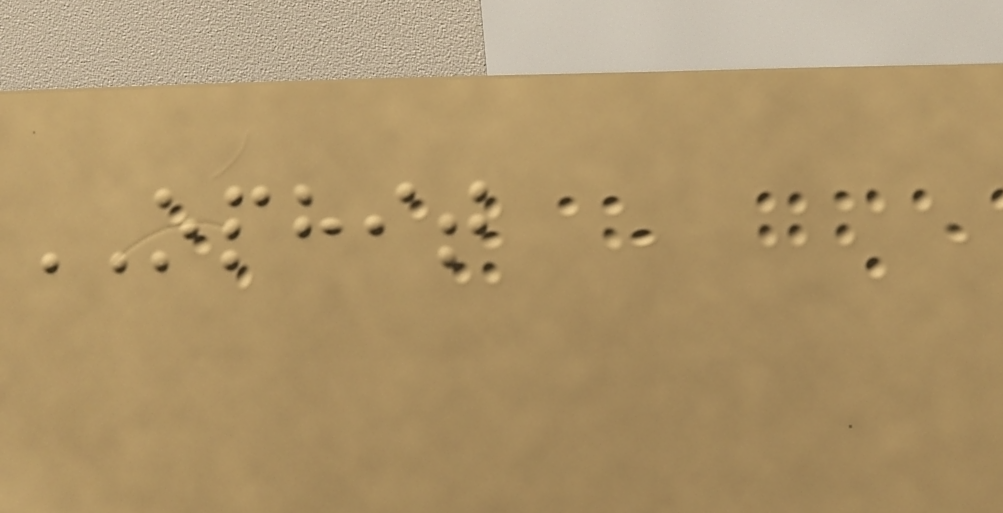OPHIT
